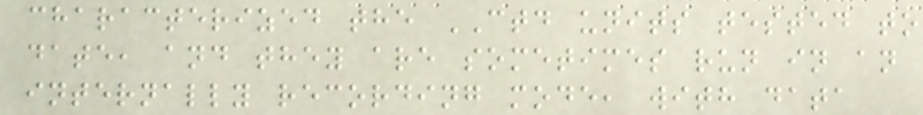characterized the CTD units tested to
date, and they are sometimes run in an
internally recording mode, with data
